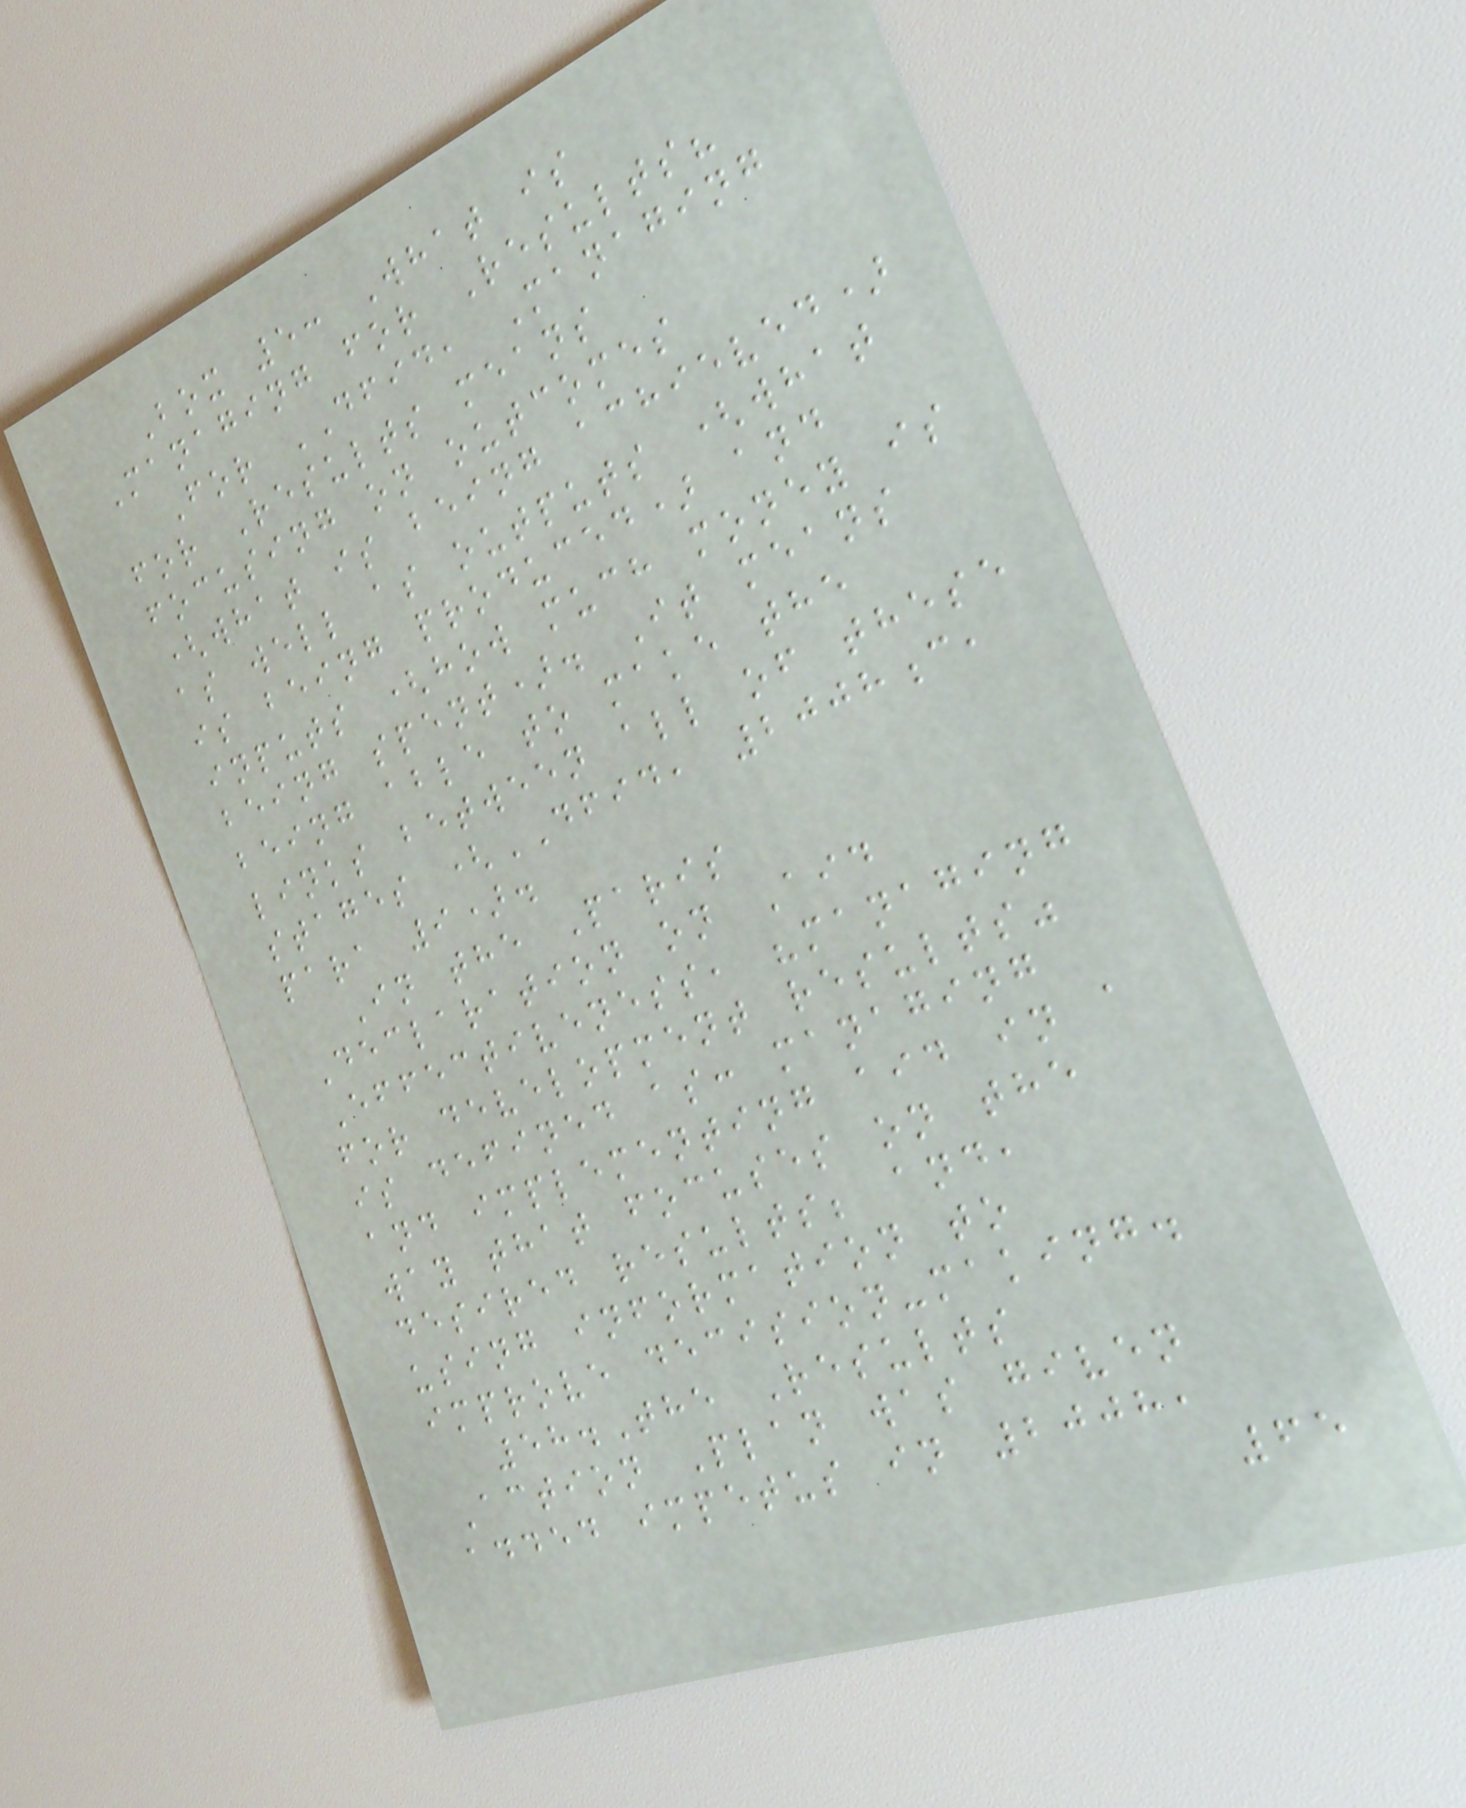Box 5: What is
Managing for Results?
For DFID, Managing
for Results means
focusing on outcomes
(what is being achieved)
as well as outputs (what
is being produced) and
inputs (how much money is
being spent). It means
being able to make the
links between all of these
stages (DFID, 2008c,
para 9).
In the Paris
Declaration on Aid
Effectiveness, "managing
for development results"
is defined as: managing
and implementing aid in a
way that focuses on the
desired results; and,
using information to
improve decision-making.
58.The Results
Action Plan was given
added impetus in 2008,
65
